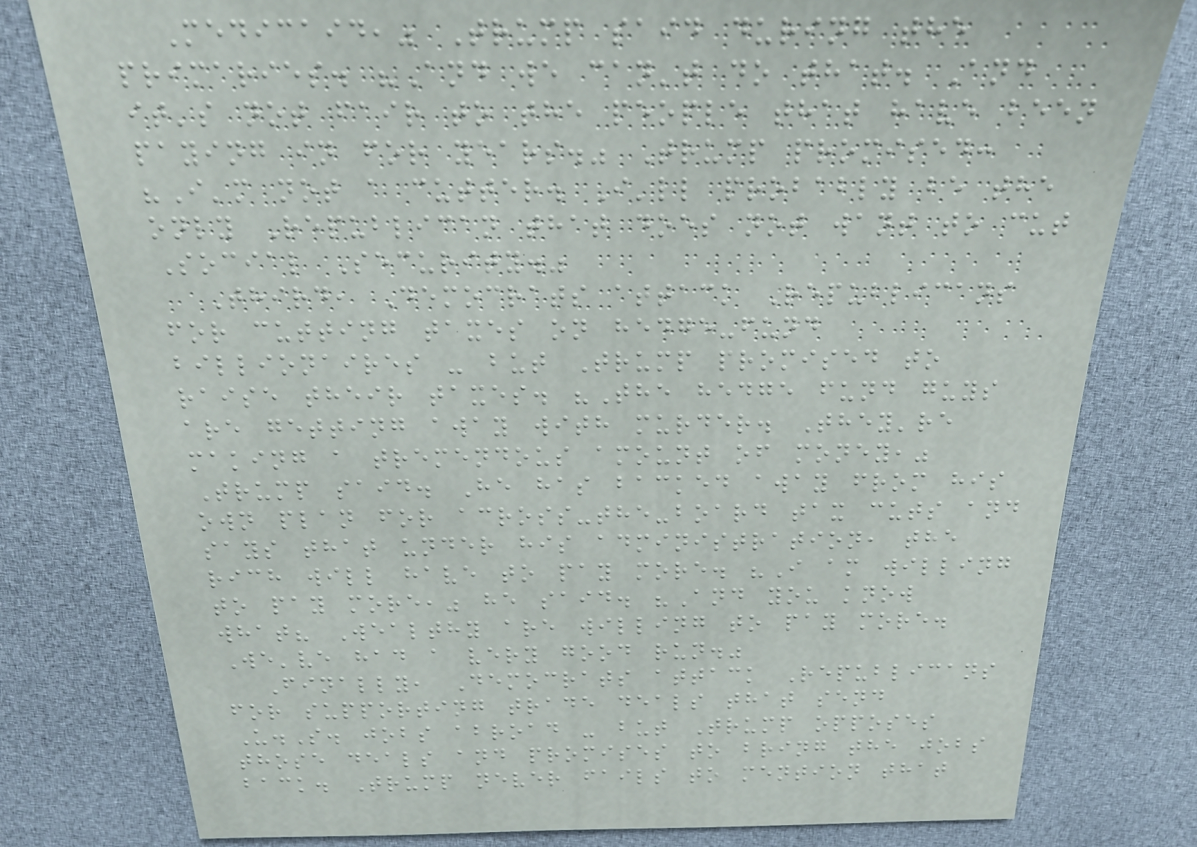Medicaid," Trump said during the
primaries. "And we can't do that. And
it's not fair to the people that have been
paying in for years." Trump promised:
"I'm not a cutter. I'll probably be the
only Republican that does not want to cut
Social Security."
Third, Democrats attack Republicans
for cutting taxes on hedge-fund
billionaires - but Trump promised to
raise their taxes. "The hedge fund guys
are getting away with murder. They're
making a tremendous amount of money,"
Trump said. He has backed away from his
own plan for across-the-board tax cuts and
says that under his administration, the
rich will have to pay more. "I am willing
to pay more," he said. "And you know
what? Wealthy are willing to pay more.
We've had a very good run."
Finally, Democrats attack Republicans
for supporting trade deals that send
U.S. jobs abroad - but Trump opposes
those deals and promises to bring the jobs
back. Trump never fails to mention that
